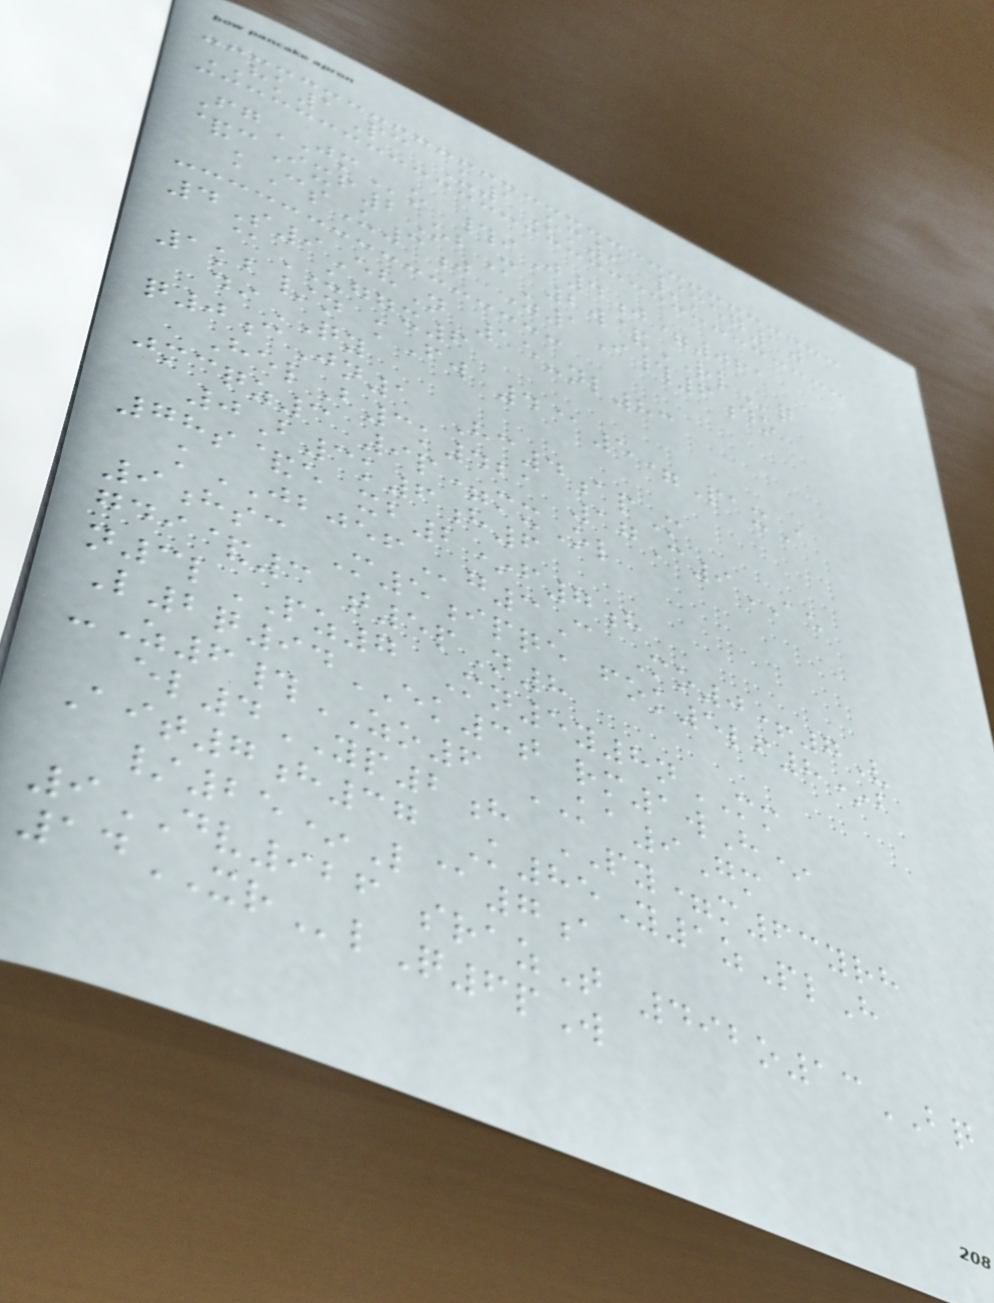HK1Pc U1Om9 /meg10
FgJMo #iJ4j=061
&cIxf2ObM 2w&RLq
kCsU3j Z1I#6do
4S9EhN 15-nl83
@UGGX6
1kb/n kFw 4@5=PaxA
diQY
q0cJn1 Hc4apM
HelB3k421 17C9AE
jmcqz3 9p=mxOl
0B3k6h6
78s&e xb2*f7h
kJBJEFg3C Mo0+7V
9hsc M5ipqe fok5lf8*b
gdi&3 t5pN8
n3lPZ7 Mn5y8nMM
L2q94EK3t rm1wH*
-Z6#ZO6 KA9Gm
el4YP2h PY=m63yrh
Ait7h37 K85Y1zPlH
/25*L@7a
9DV926 srazT 492o13BQ
14XRlQ6pW
